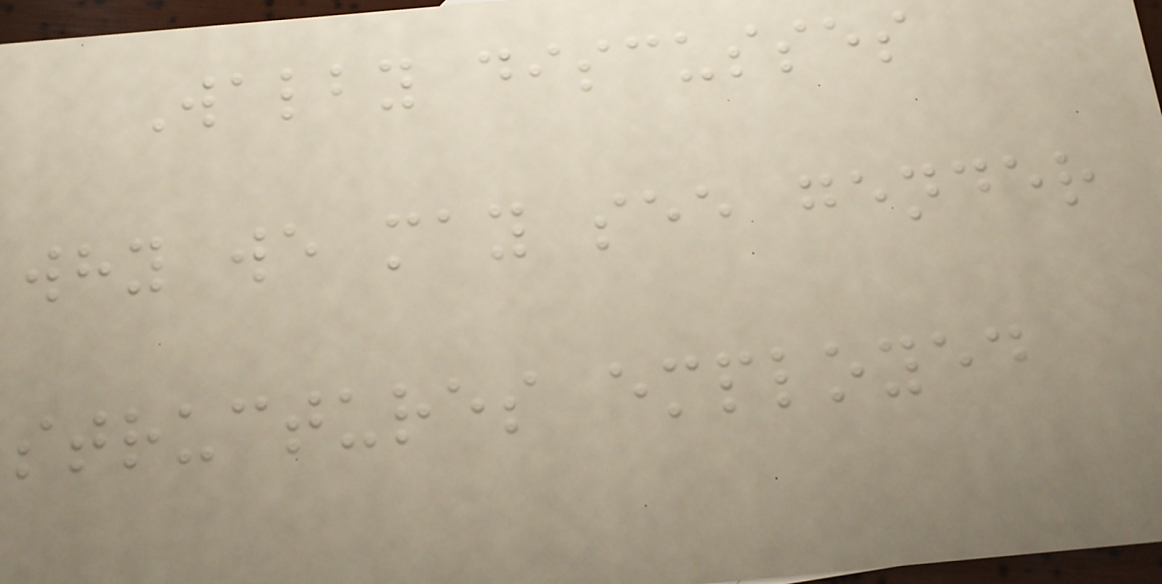Walby discusses
why we may see gender
structures employed
